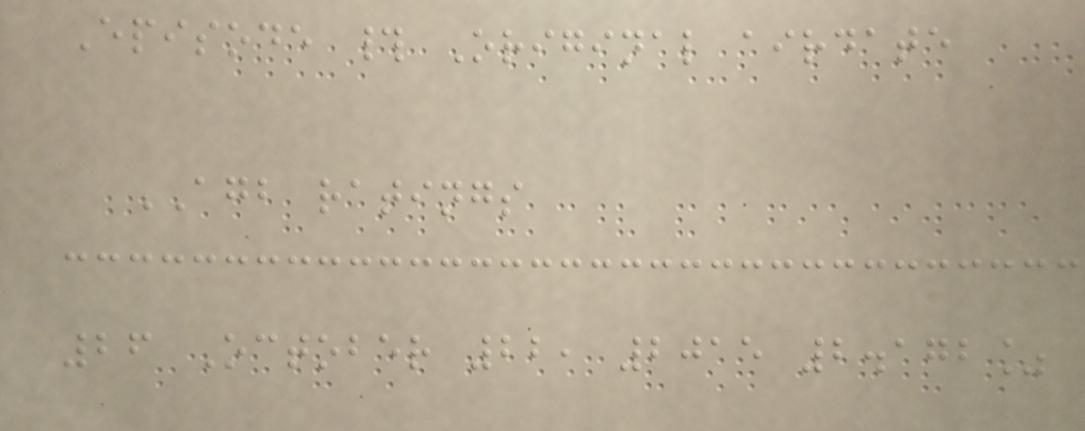Episode # Original airdate
AGB ratings
26 October 22, 2015 2.172%
